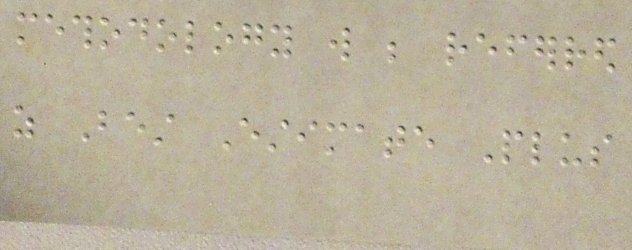methodology will be referred
as Best Estimate Plus
